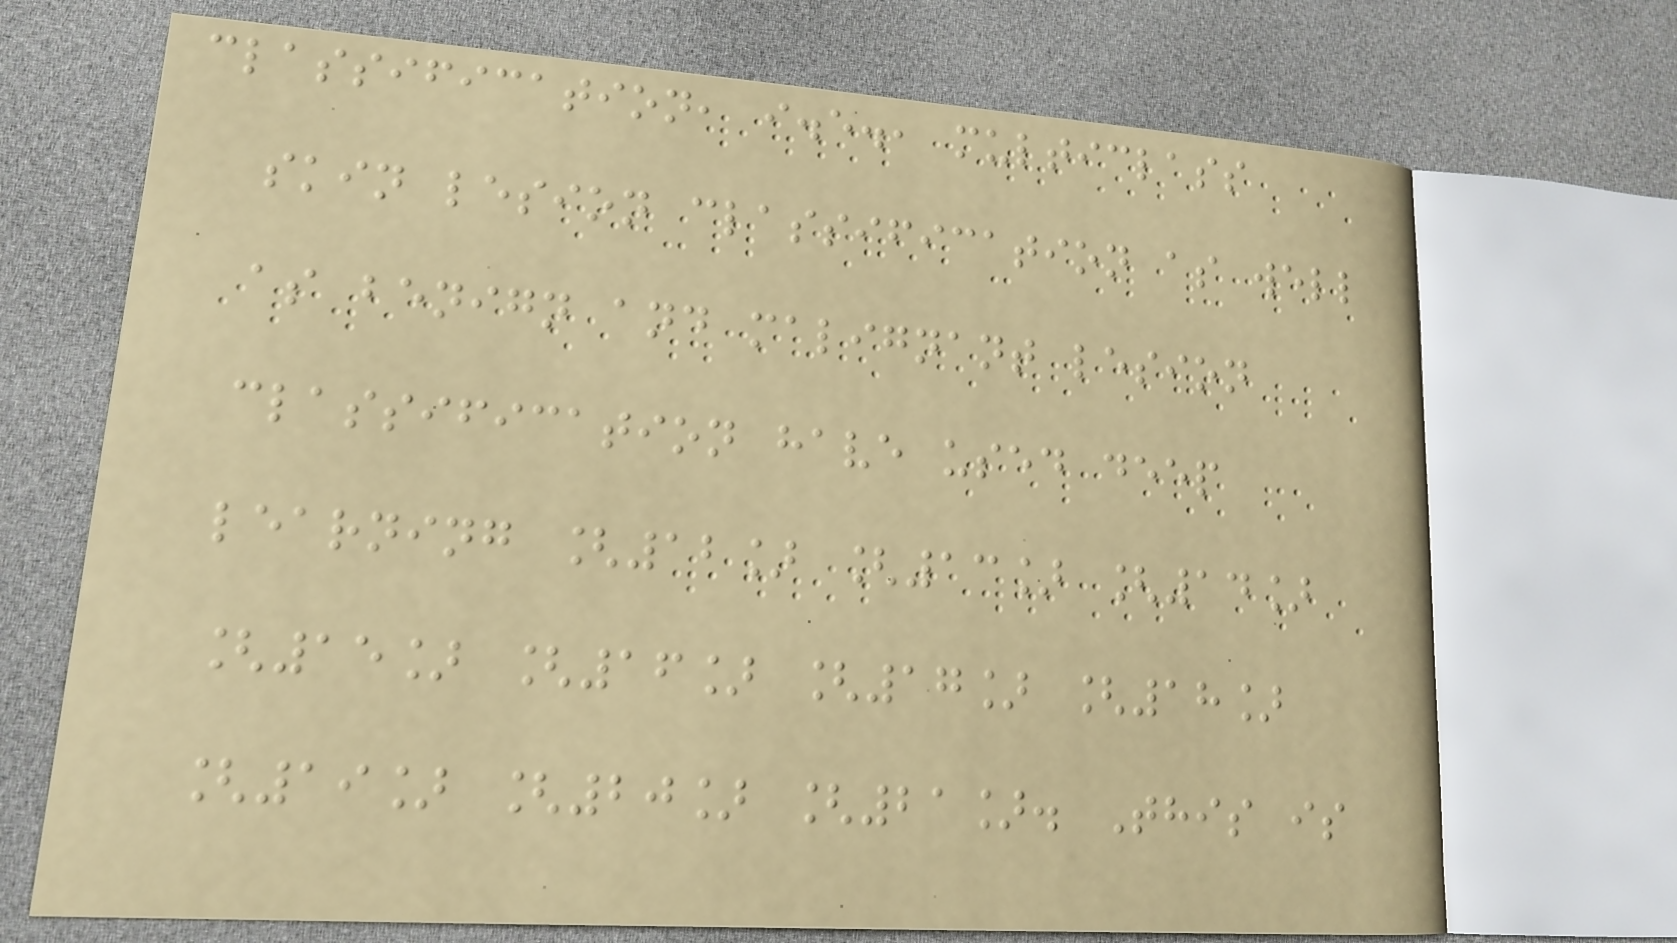classification, i.e., multiclass
skin lesion classification as well
as benign and malignant lesion
classification have used deep
learning [12] [13] [14]
[15] [16] [17] [18]
[19] [20] [21]. This is
